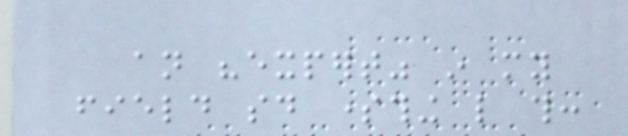an "expert" in my
field said something like this:
